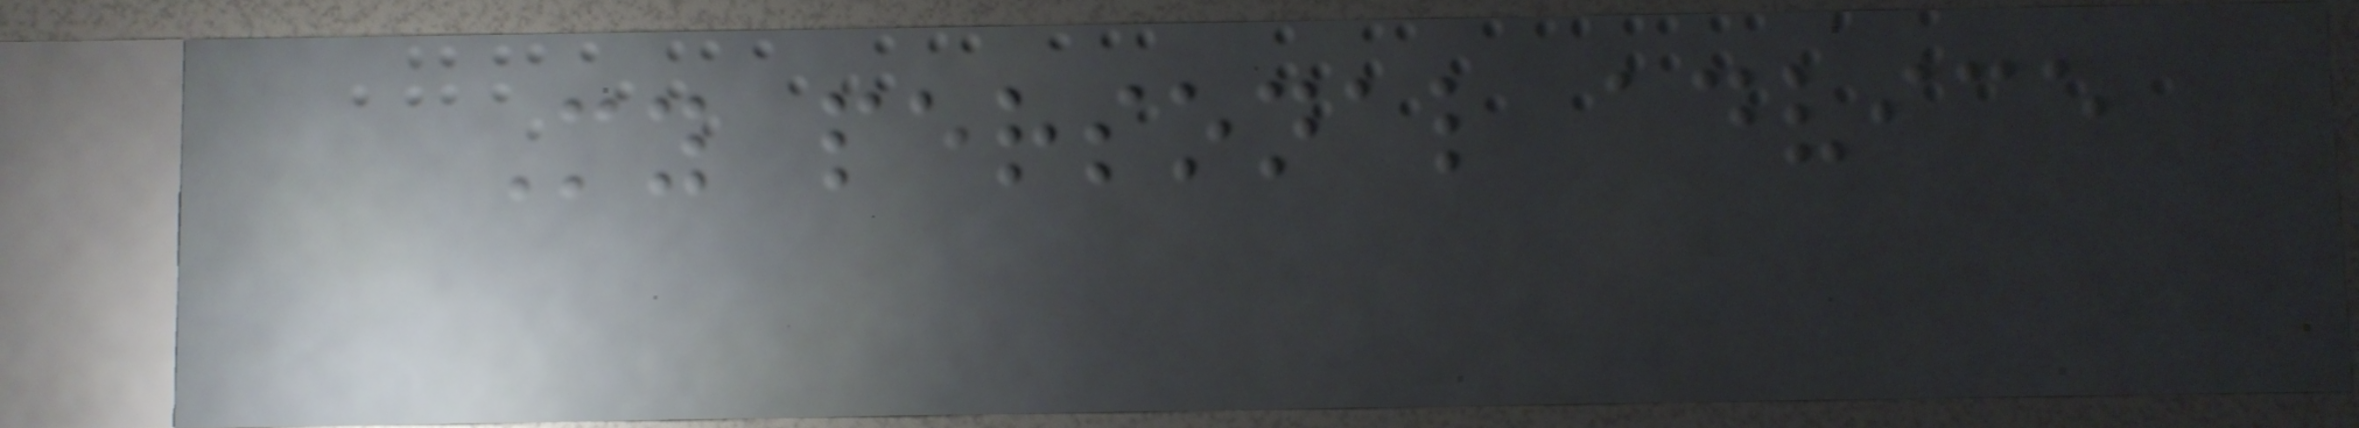My personal advice
